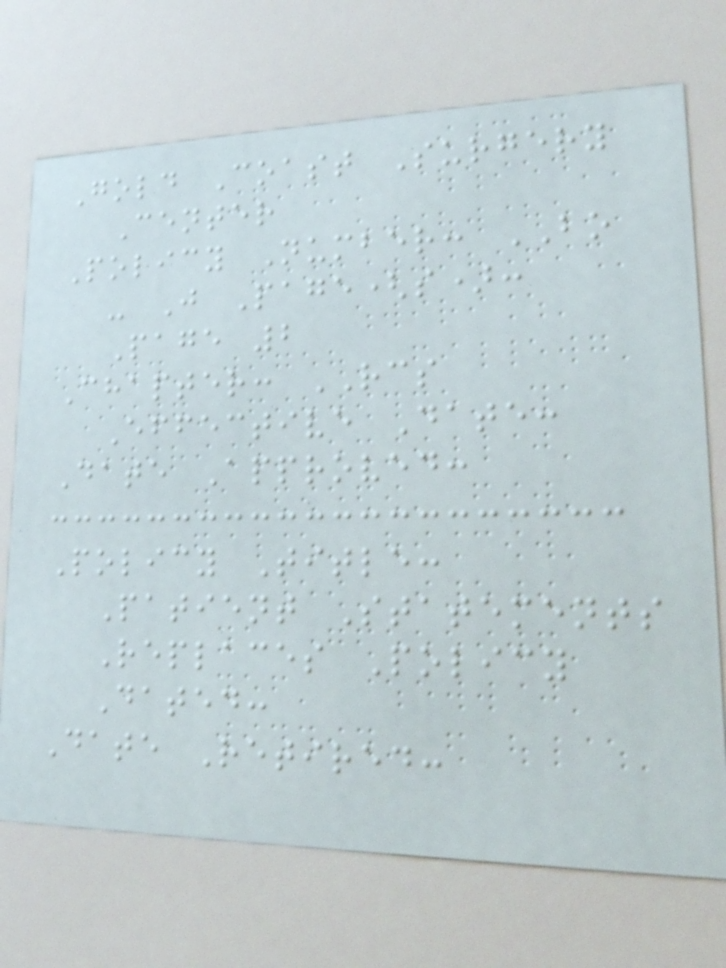Gold Coast Surgery
Center
Policy Number: BO
- J Page(s):
Page 2
Chapter: RCS
Effective Date:
Date Approved:
Policy Title:
Patient Statements
Replaces Policy
Dated:
Date Retired:
